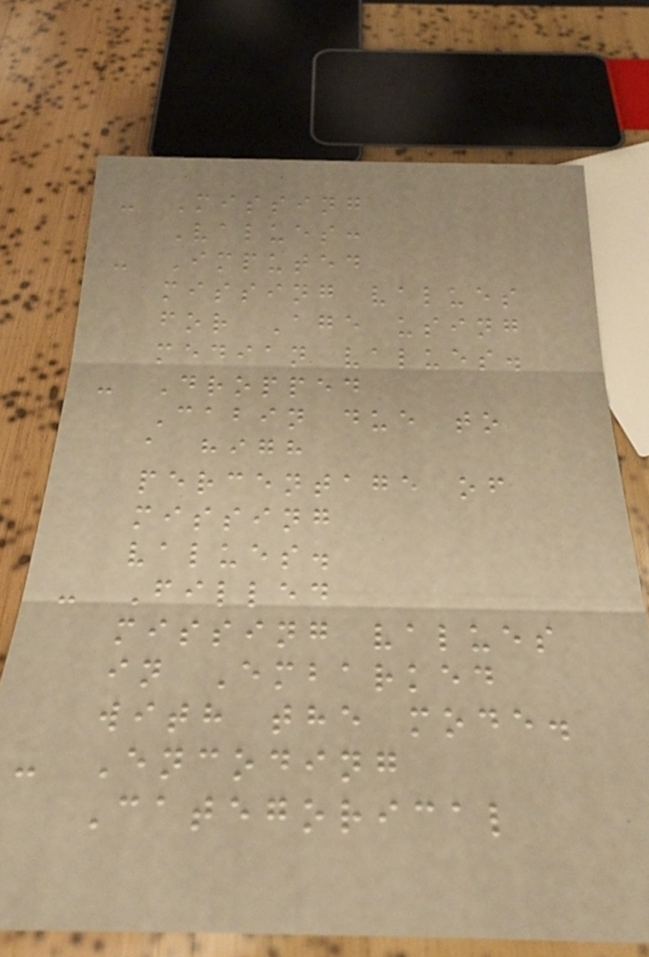- Missing
Values:
- Imputed
missing values
for Age using
median values.
- Dropped
Cabin due to
a high
percentage of
missing
values.
- Filled
missing values
in Embarked
with the mode.
- Encoding
Categorical
